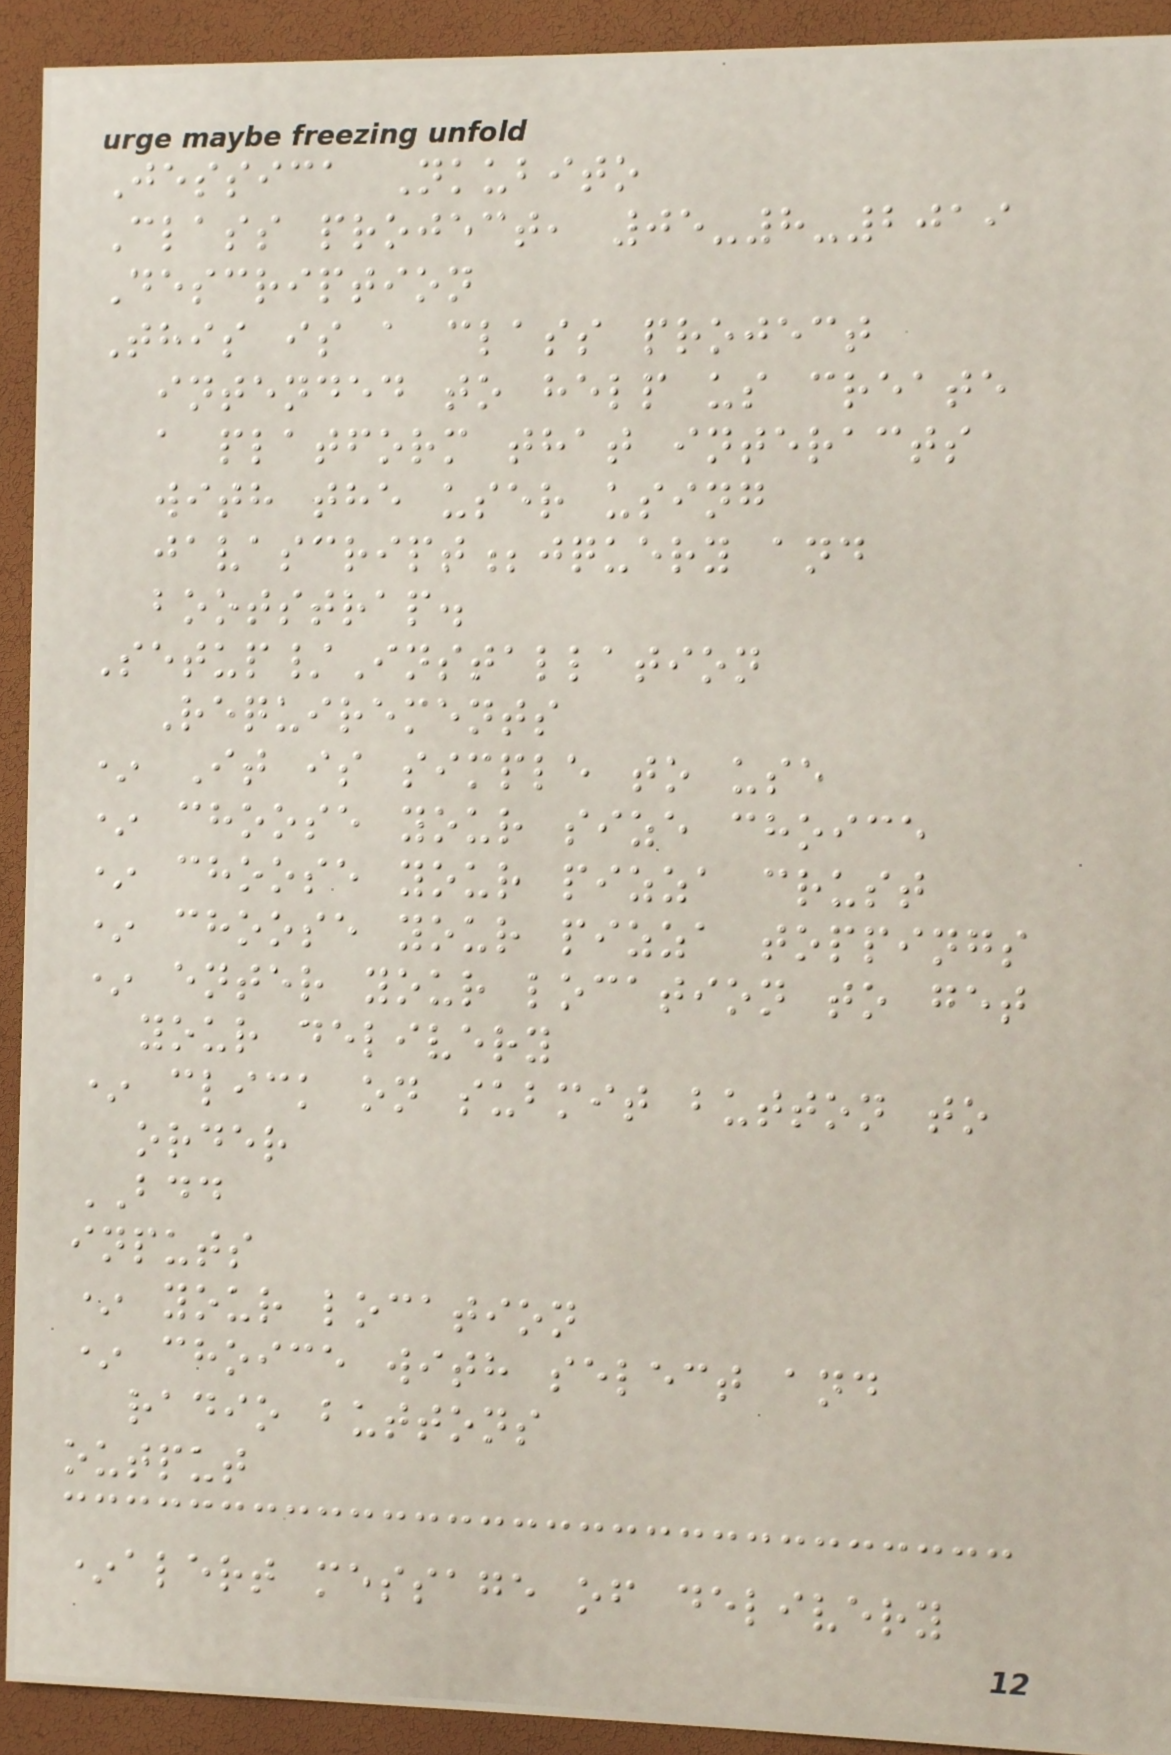Jessica Nkubito
Class project, 05-8-2019
Description
This is a class project
intended to help us create
a platform that interacts
with the user using
javascript;jquery and
bootstrap.
Setup/Installation
Requirements
* It is simple to use
* choose your size choice
* choose your pizza crust
* choose your pizza toppings
* enter your location to get
your delivery
* click on submit button to
order
BDD
inputs
* your location
* choice with select and
radio buttons
output
*alert message of delivery
